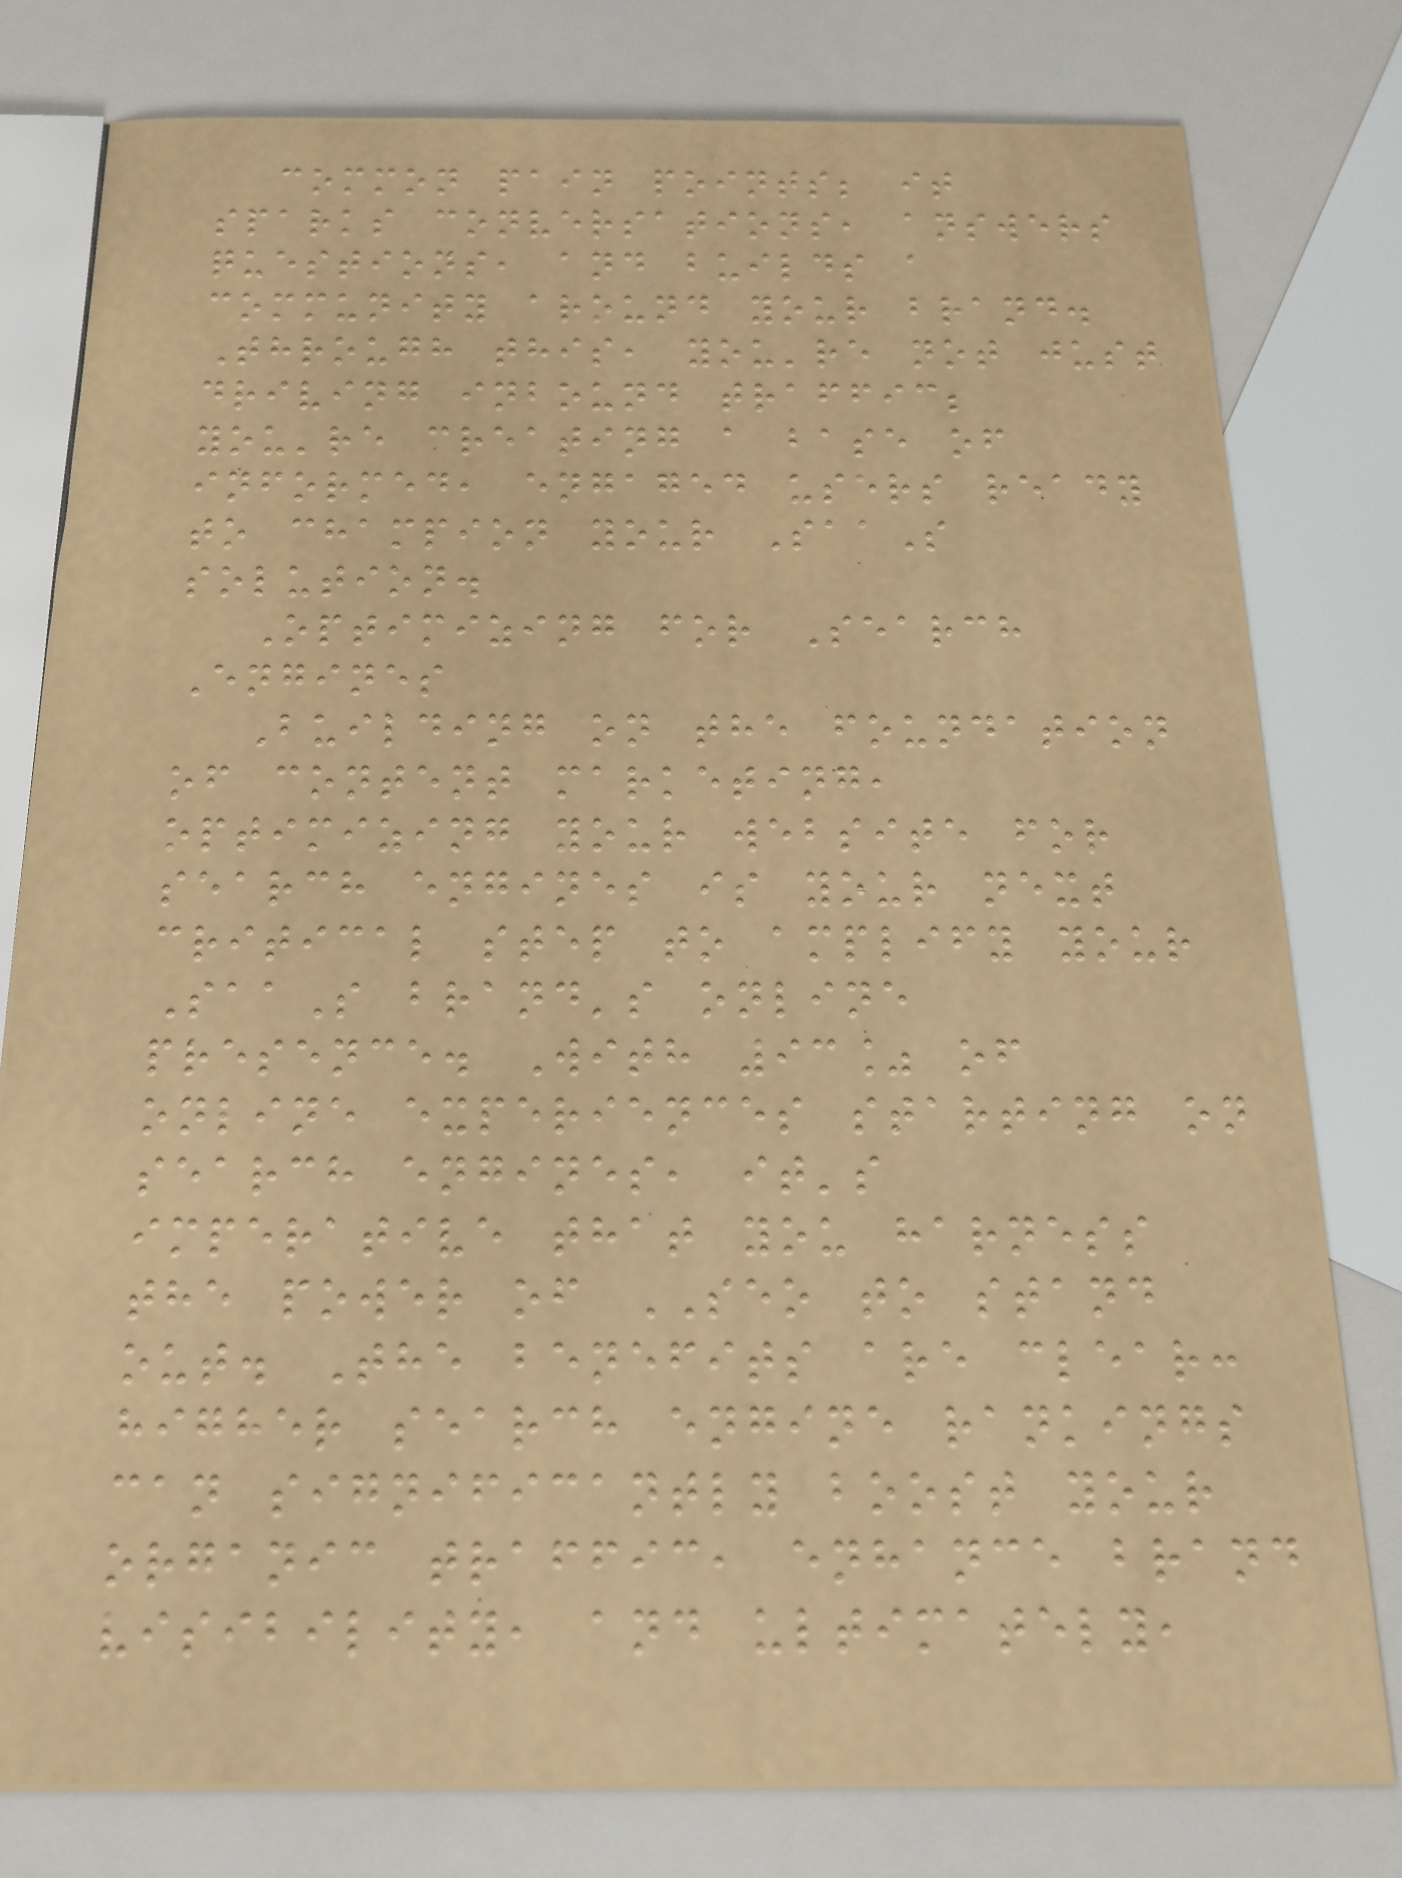common pain points; it
sparks conversations, answers
questions, and builds a
community around your brand.
Through this, you're not just
driving inbound traffic;
you're creating a base of
informed, engaged users ready
to champion your SaaS
solution.
Optimizing for Search
Engines
Building on the foundation
of content marketing,
optimizing your website for
search engines is your next
critical step to amplify your
SaaS brand's online
presence. With 93% of
online experiences starting on
search engines, it's
imperative that you harness
the power of SEO to stand
out. The benefits are clear:
higher search engine rankings
can significantly boost your
organic traffic, enhance brand
visibility, and ultimately,
